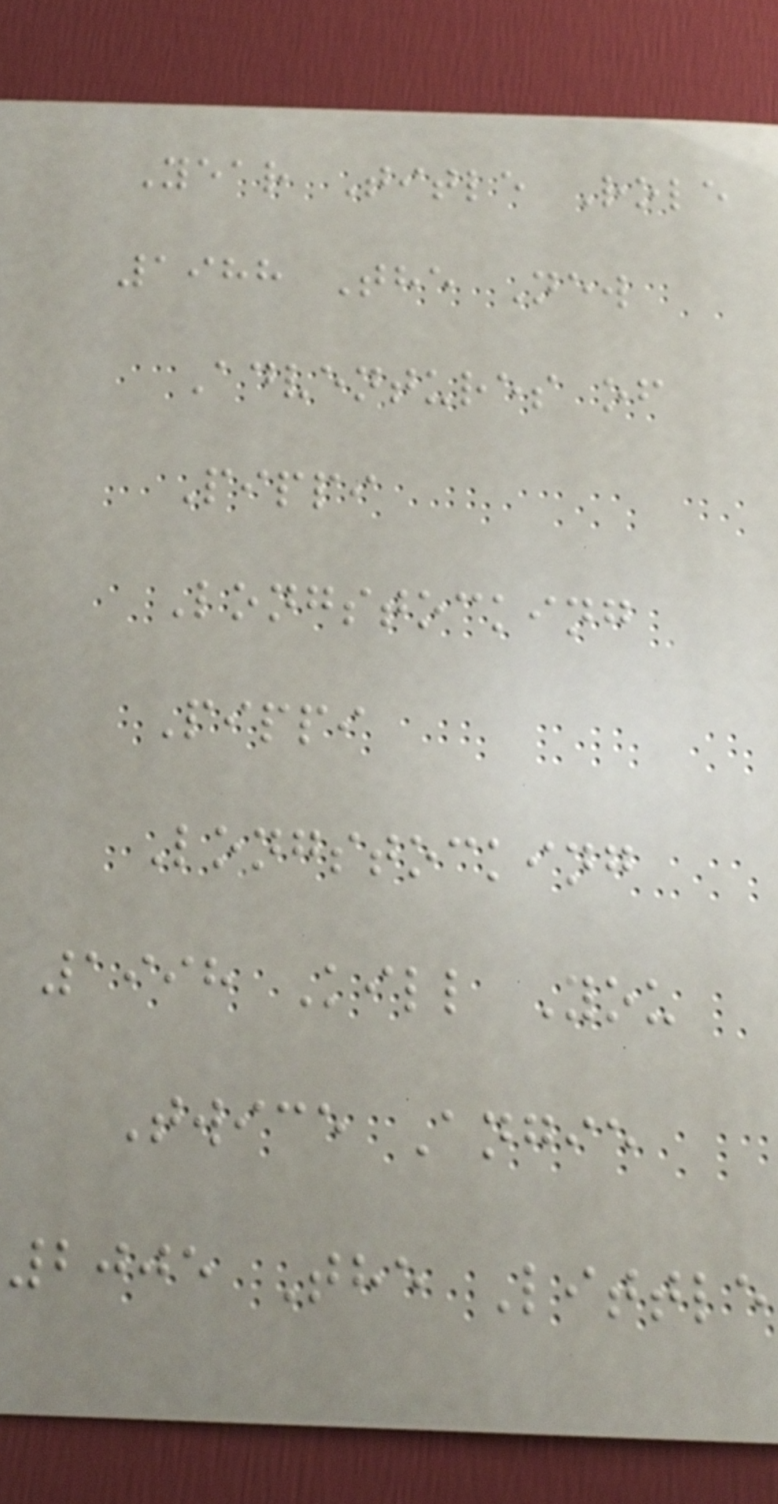Year Title Role
1988 The New
Adventures of
Pippi
Longstocking
Pippi
Longstocking
1998 Kill You
Twice Angie
2005 The Little
